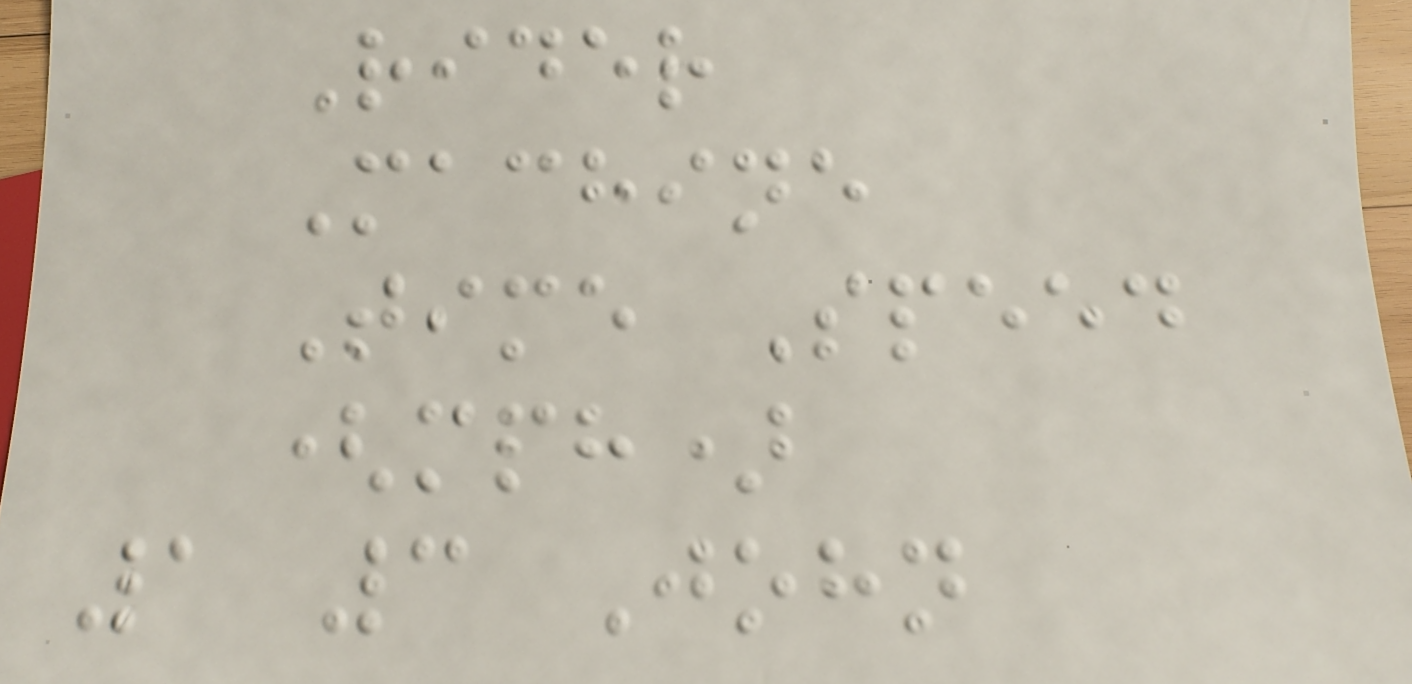Rider
Machine
Time Speed
(mph)
1 3 John
